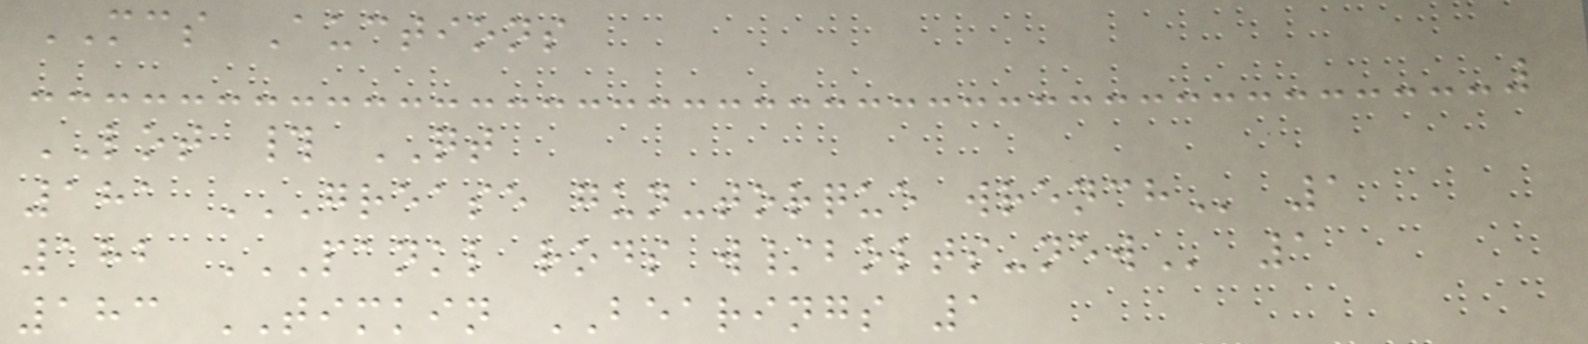MCS Auctions
LOT # QT
181 GREASE GUN-TORQUE WRENCH 1
182 PANKL RODS W/BOLTS-NEW 1
183 TIMKIN BEARINGS 1
